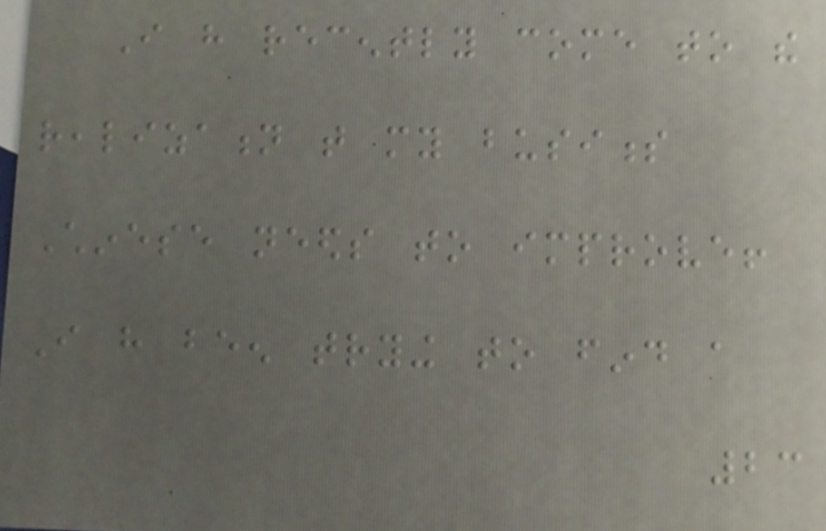I have recently come to the
realization that my business
Chinese needs to improve!
I have been trying to find a
23
